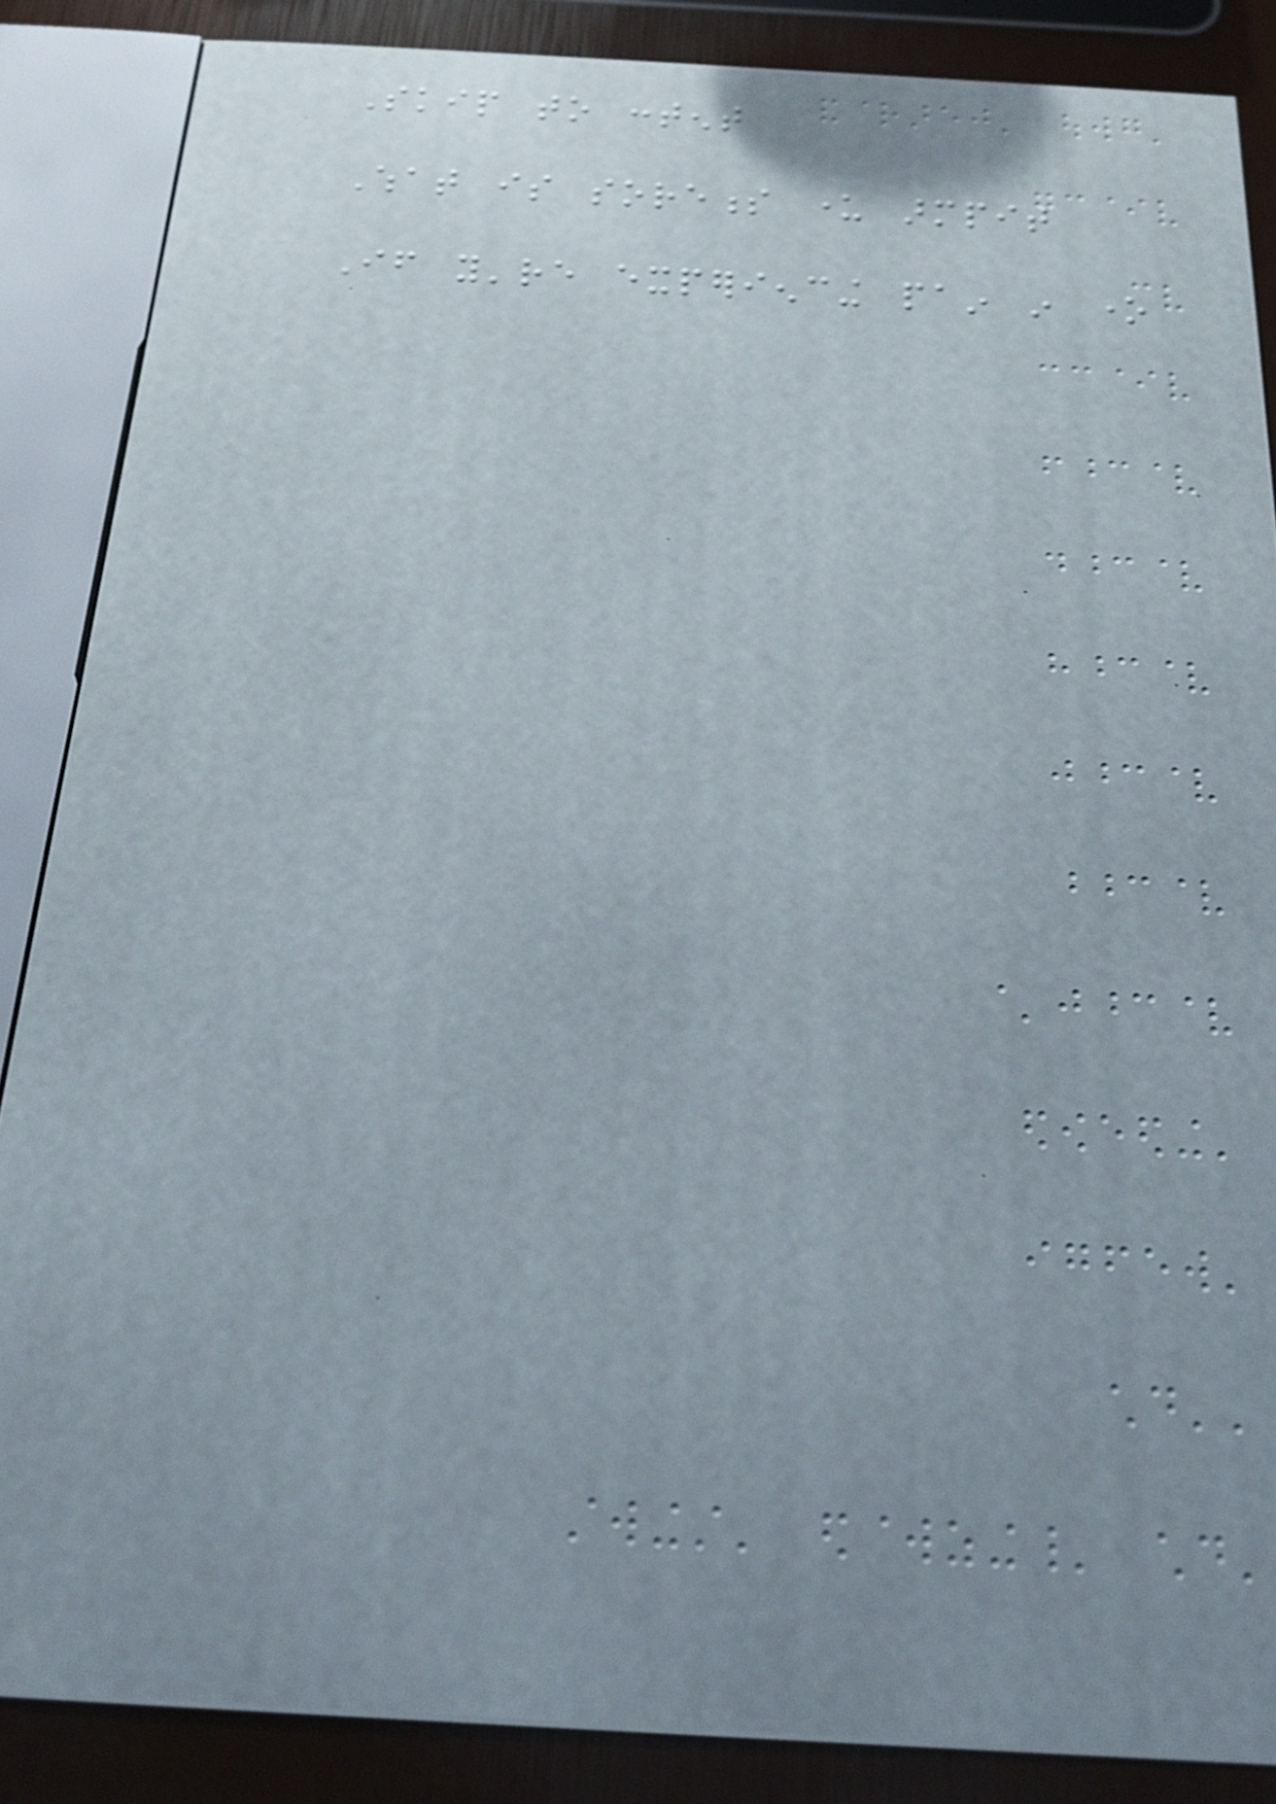Skip to content
What is soreness under armpit
If you're experiencing pain in one
